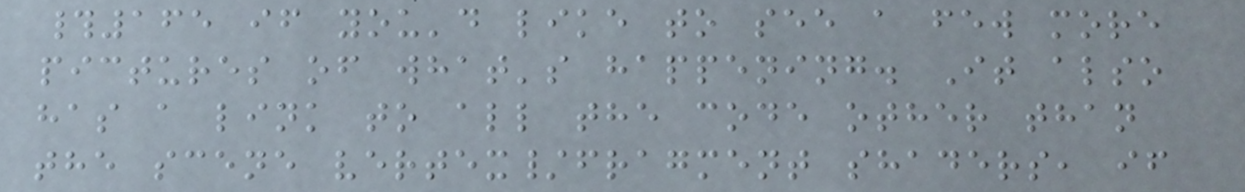#165 if you'd like to see a few more
pictures of what's happening. It also
has a link to all the code other than
the scene vertex/fragment shaders, if
